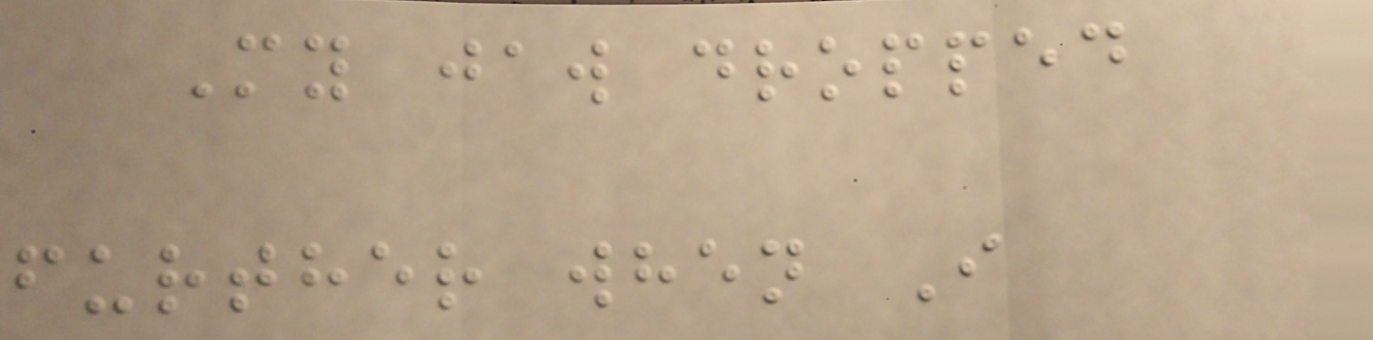My jaw dropped
further when I
